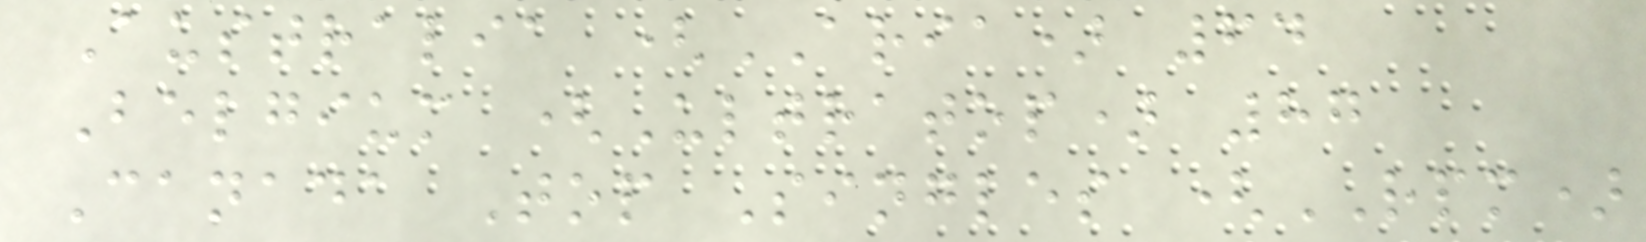Australia (ARIA) 64
Belgium (Ultratop) 87
Canada Top Singles (RPM)
